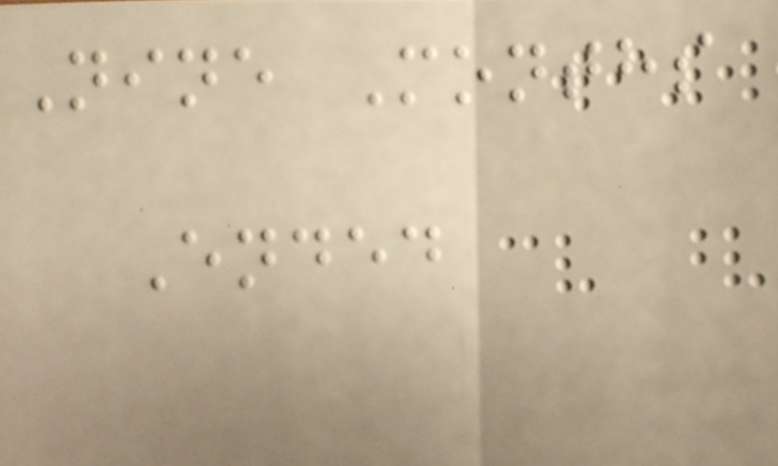Nine Months
Ended
